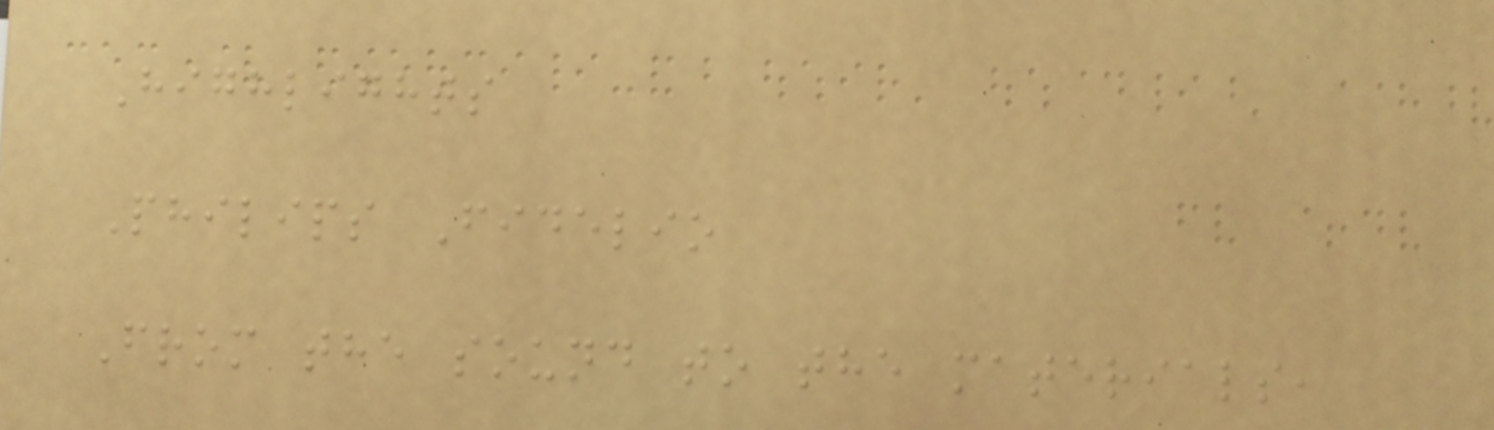Highlights
Philips Fidelio
From the sound to the materials,
